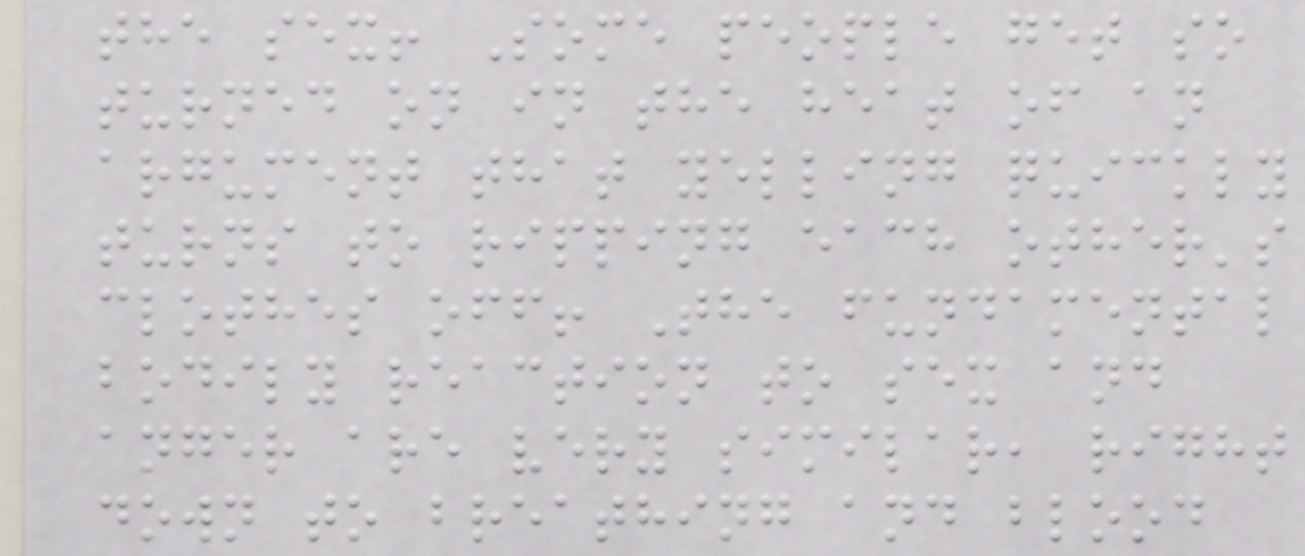the sex! Some people get so
turned on in the heat of an
argument that yelling quickly
turns to ripping each other's
clothes off! The fundamental
bodily reaction to sex and
anger are very similar, right
down to breathing and blood
